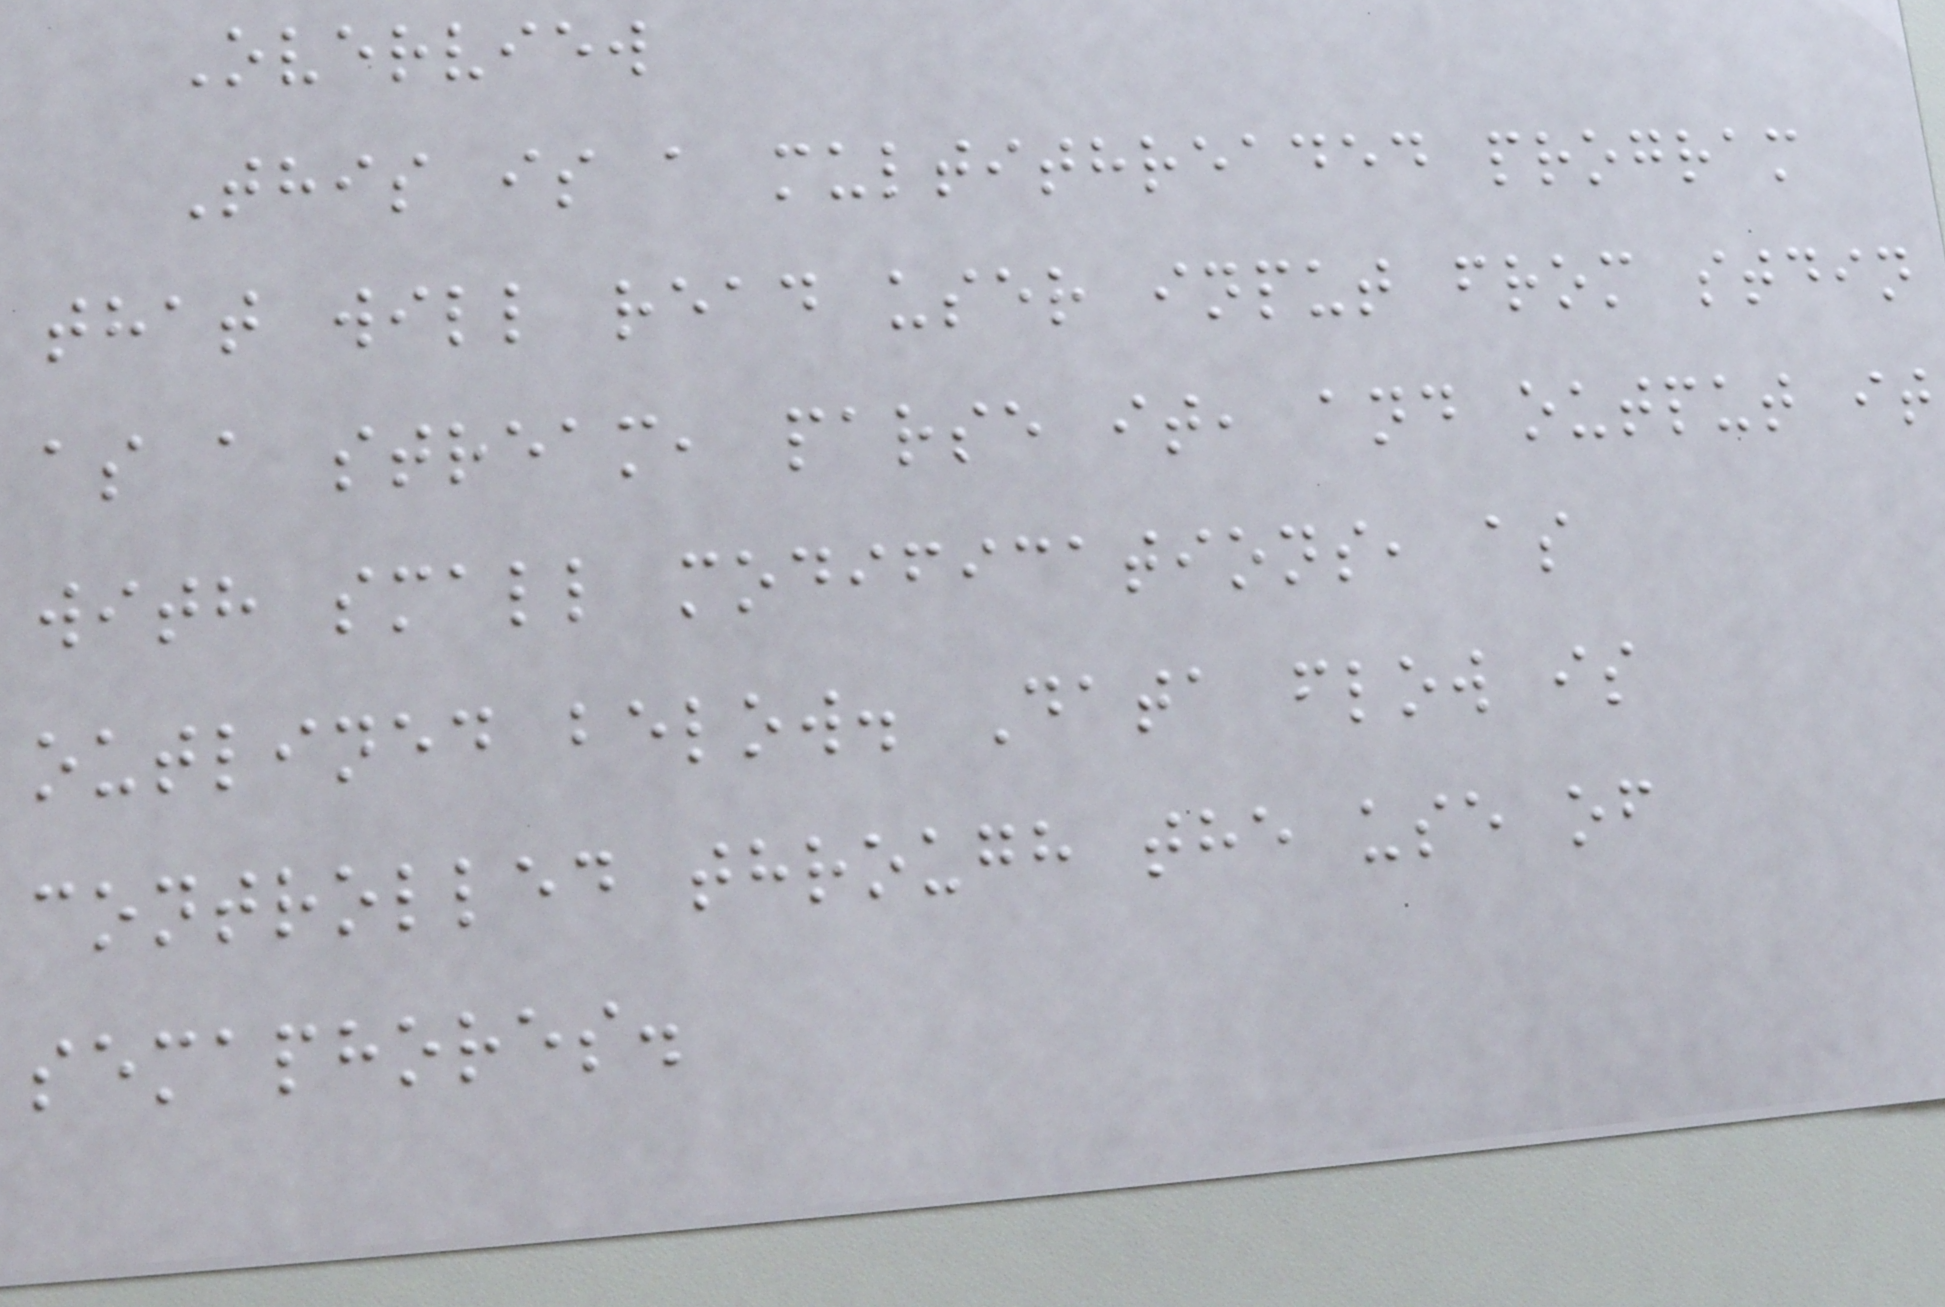Overview
This is a multithreaded program
that will read user input from stdin
as a stream, parse it, and output it
with small modifications, as
outlined below. Data flow is
controlled through the use of
semaphores.
